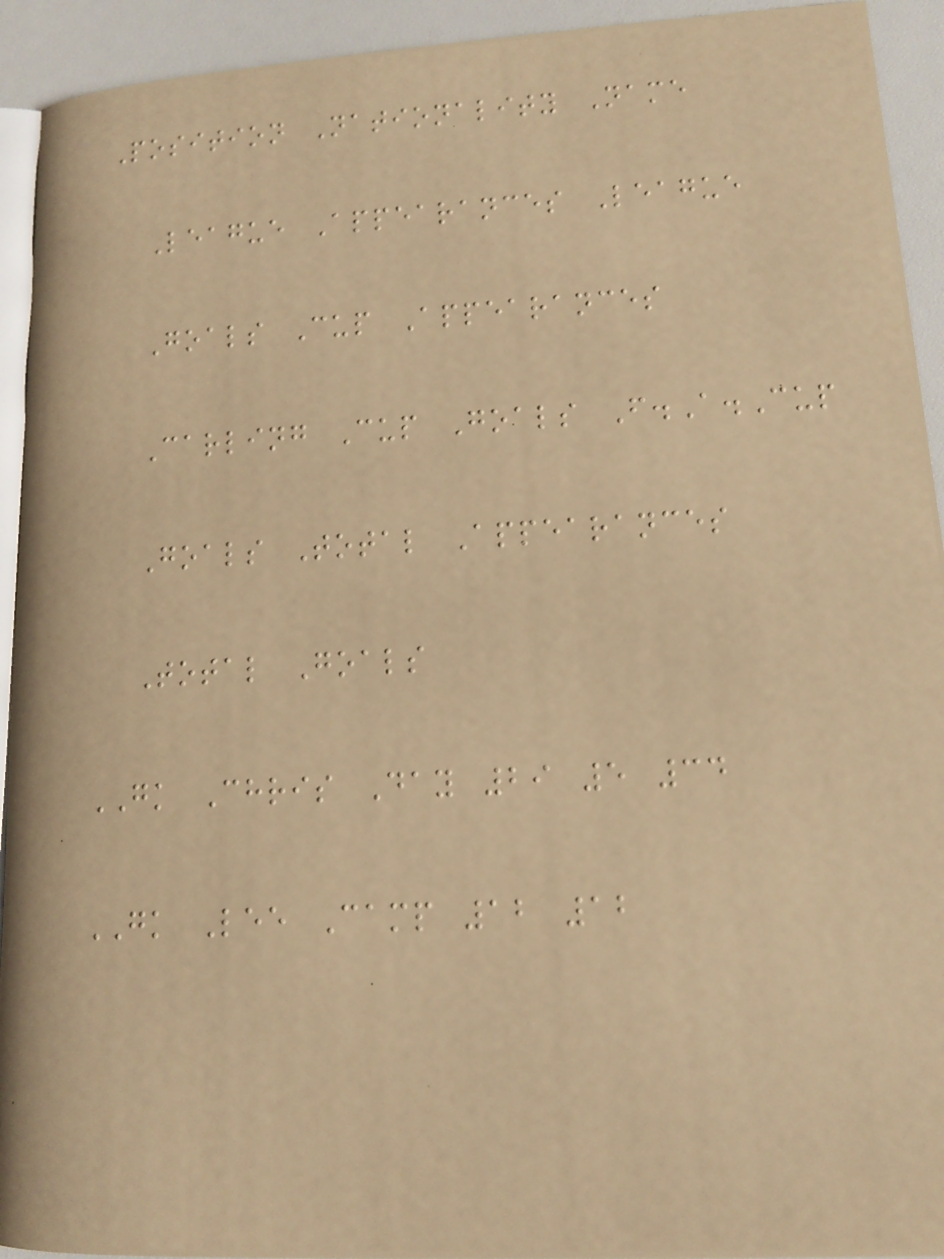Position Nationality Name
League Appearances League
Goals Cup Appearances
Carling Cup Goals F.A.Cup
Goals Total Appearances
Total Goals
GK Chris Day 29 5 34
GK Lee Camp 12 12
